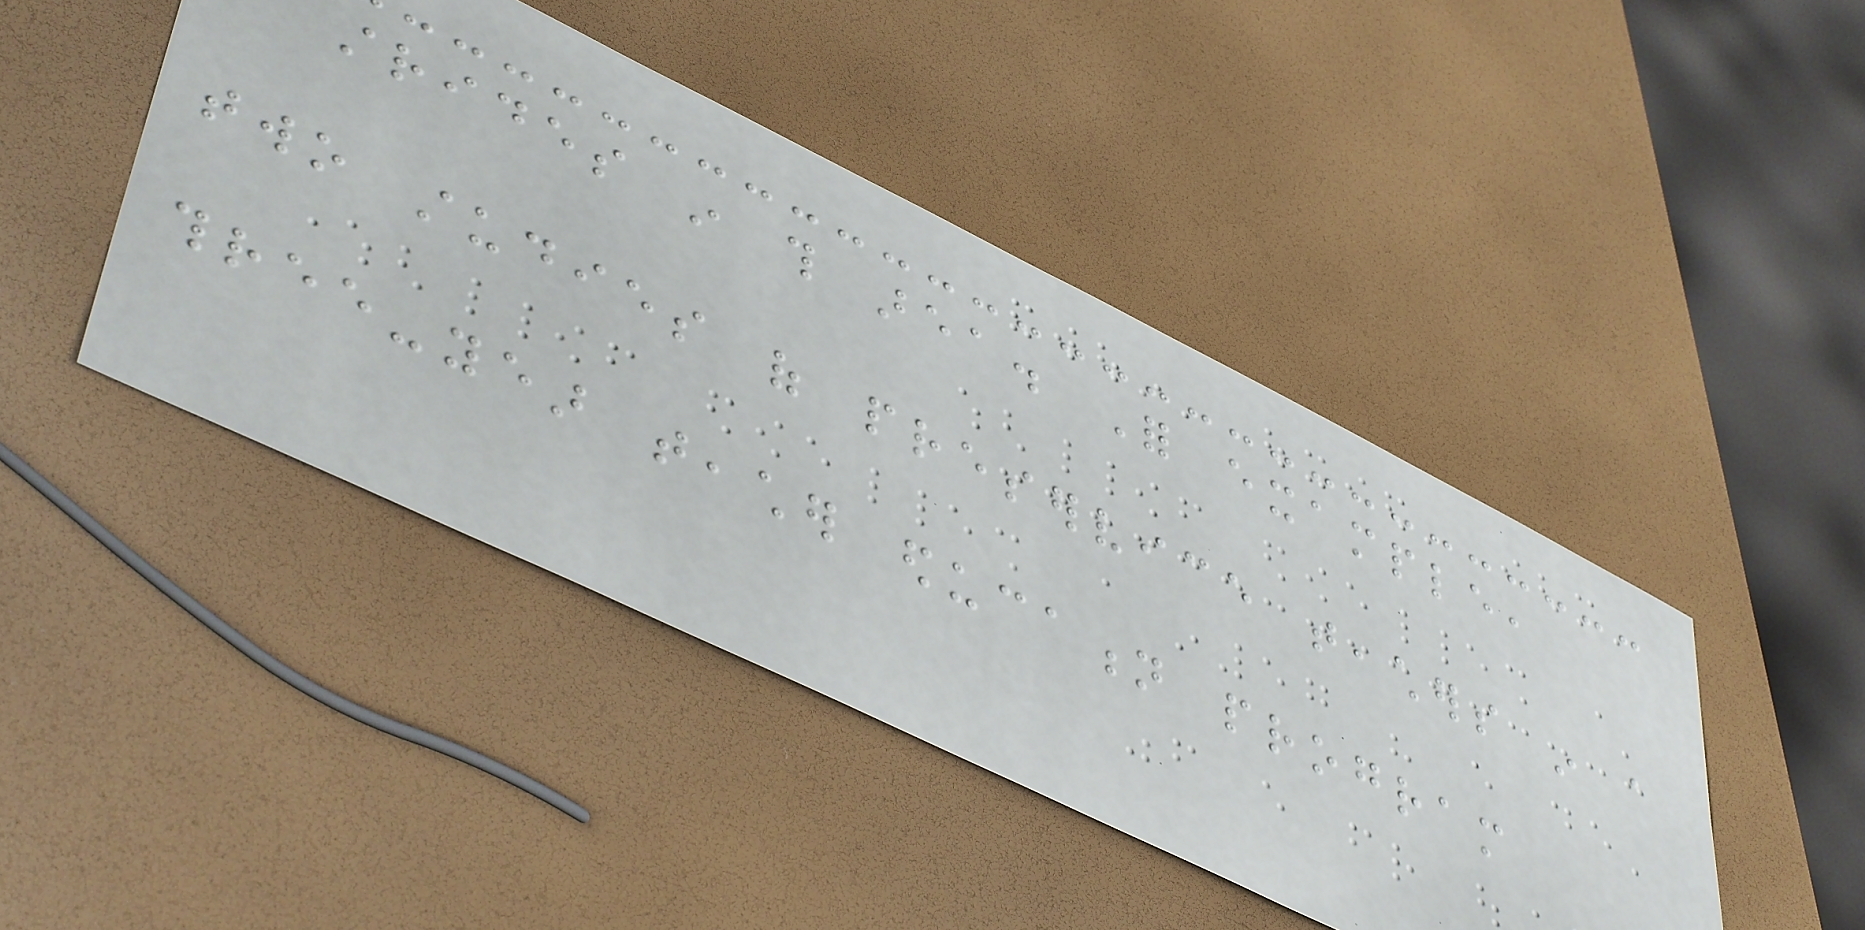strides in this area. For example,
two studies of preservice teachers in a
three-year teacher education program
